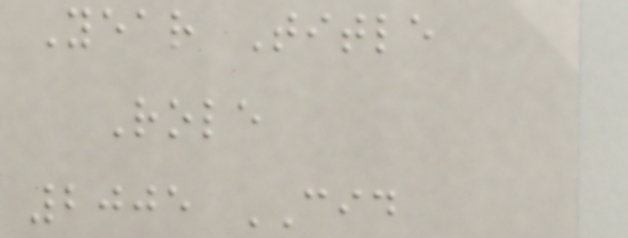Year Title
Role
2005 CID
